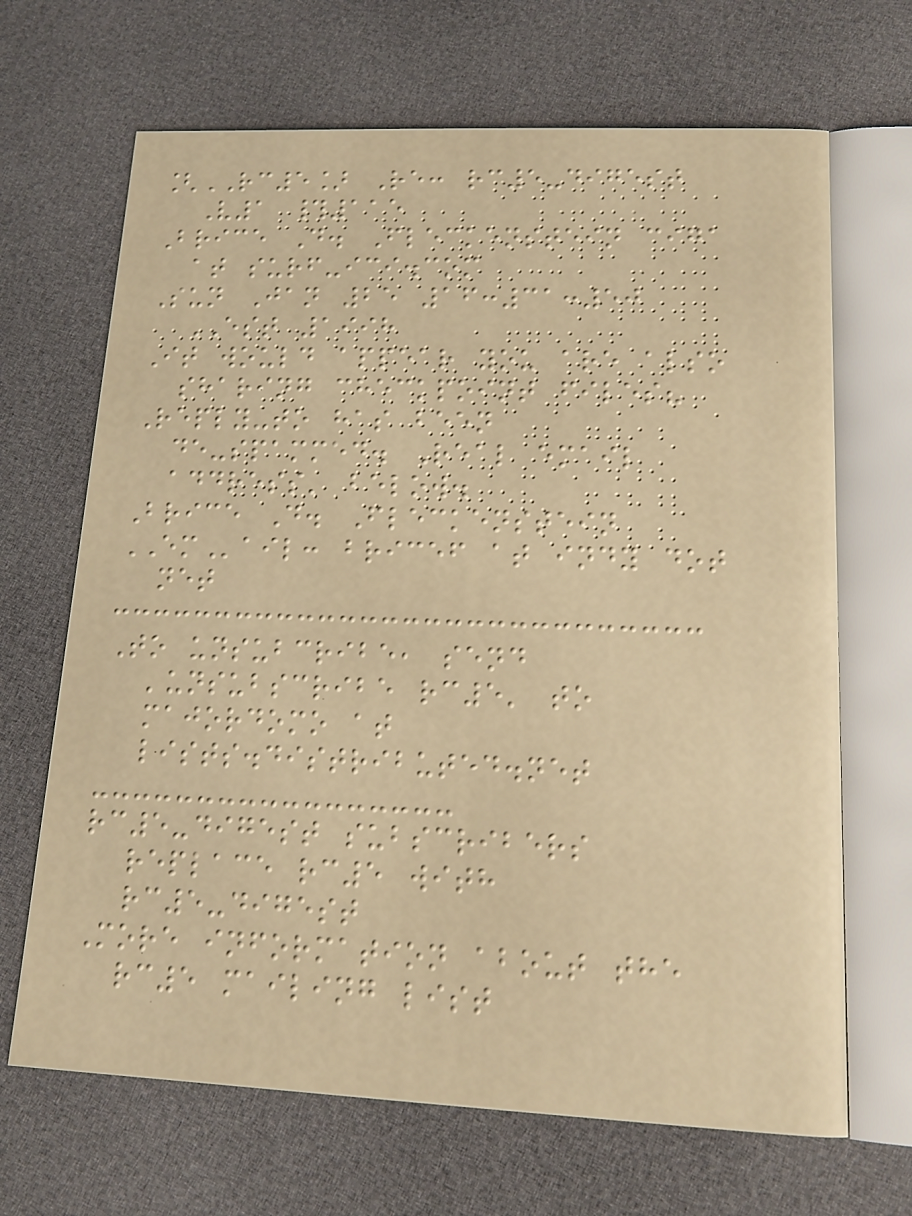[RC5] Re: rc5-digest
V1 #115
Brice D. Fleckenstein ciga
at surf-ici.com
Sun Jan 25 16:31:50
EST 1998
It would appear you are also
sharing checkpoint files?
Reply-to has been
de-spammed. Real email
address' below.
Brice D. Fleckenstein
EMail: bricef at indy dot
net
To unsubcribe, send
'unsubscribe rc5' to
majordomo at
lists.distributed.net
rc5-digest subscribers
replace rc5 with
rc5-digest
More information about the
rc5 mailing list
